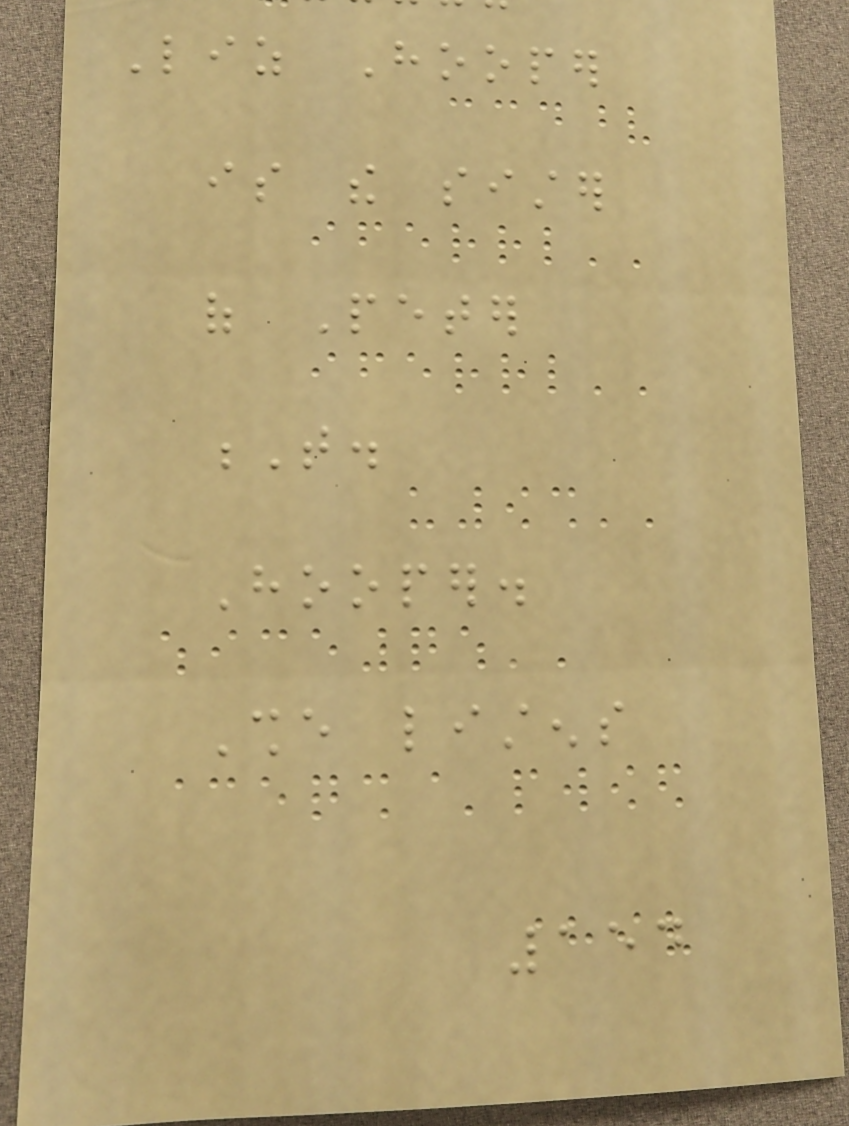Liz Hooper
is the sister
of Peter
T.
Hooper.
She listens
154
